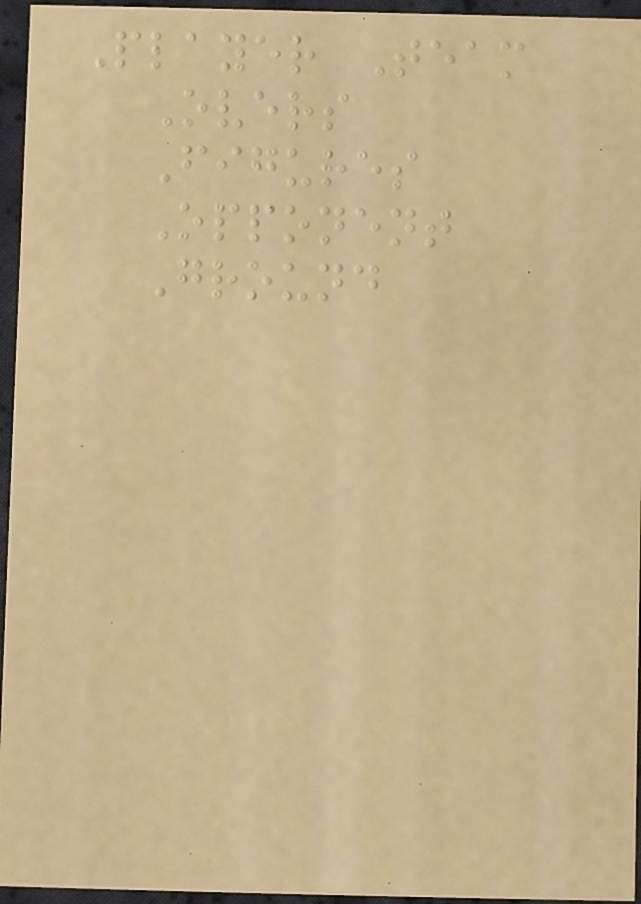Player Team
Overs
Figures
Opponent
Ground
